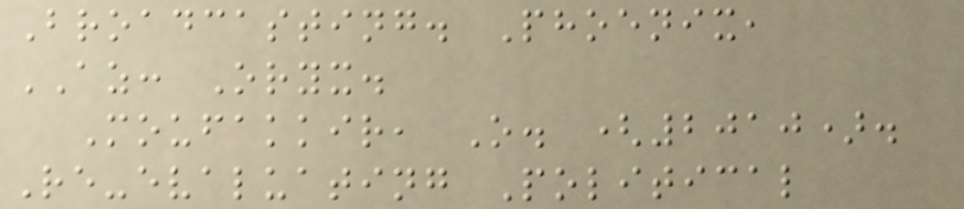Broadcasting. Phoenix,
AZ: Oryx.
Moufakkir, O. (2010).
Re-evaluating Political
